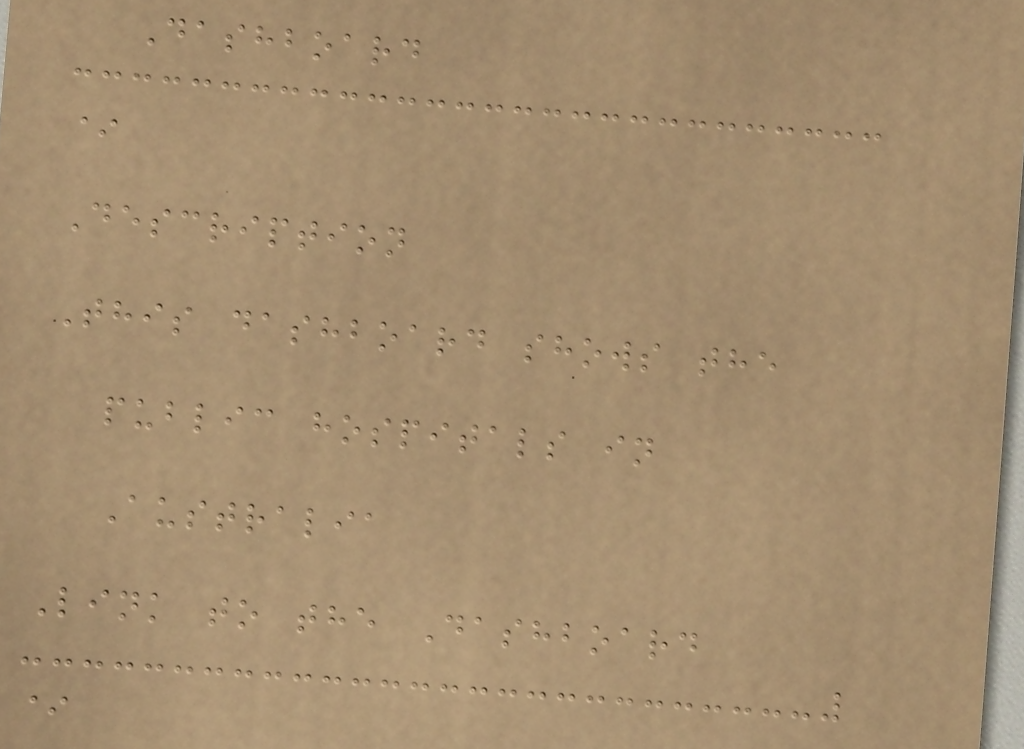Dashboard
*
Description
This dashboard shows the
public hospitals in
Australia
Link to the Dashboard
*
